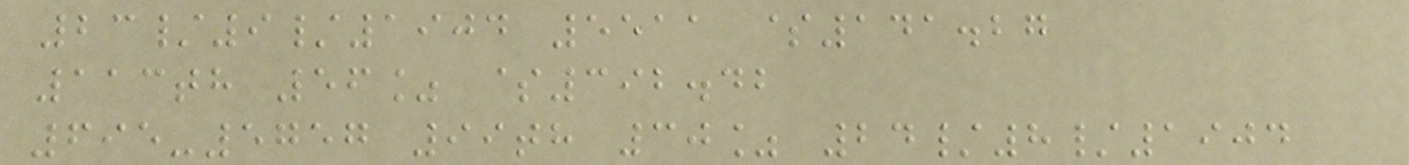23/9/1904 5511 $141.27
113th 56% $392.42
695-5757 99th 30% 24/8/1904
